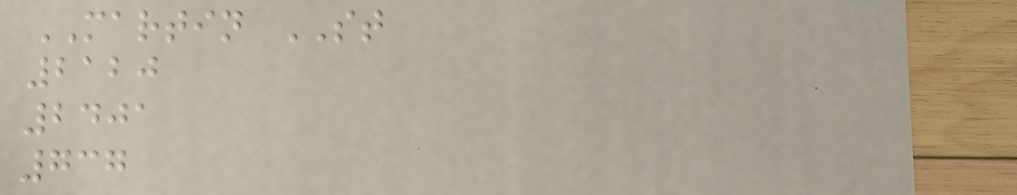MARTIN ST
2120
2401
737
